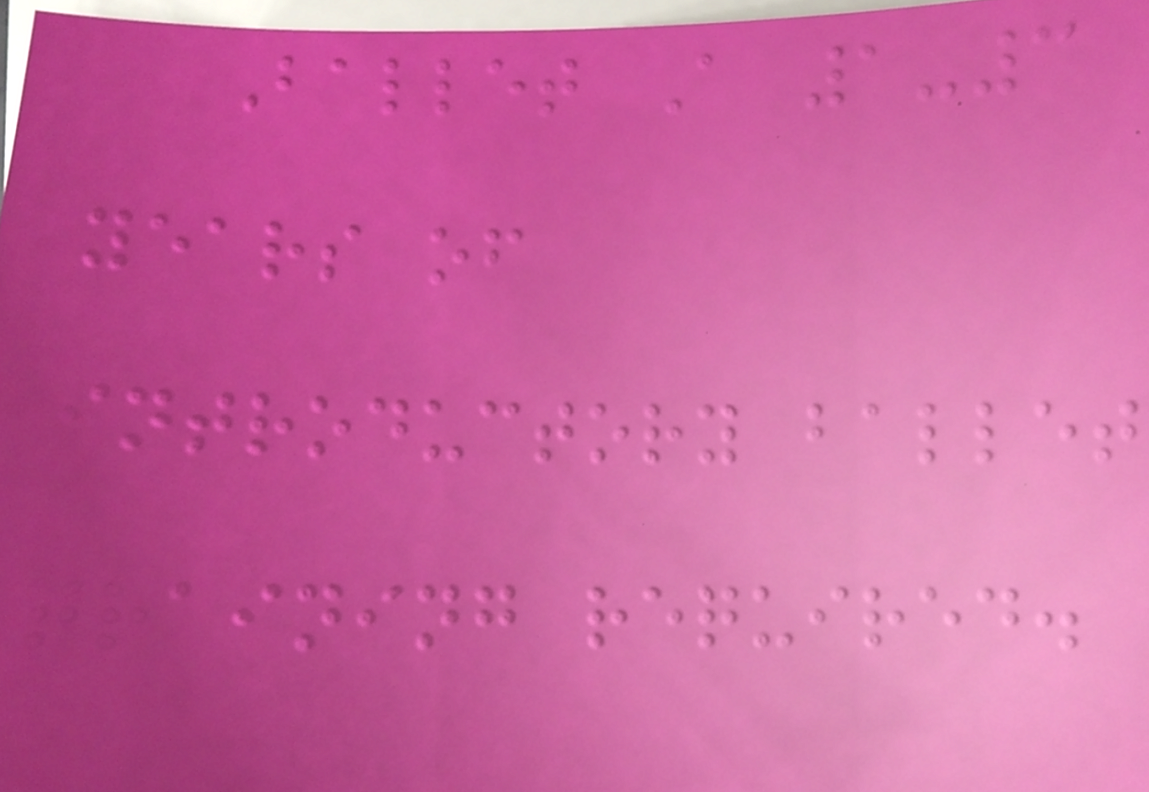Ballet A 1-3
years of
introductory ballet
training required.
